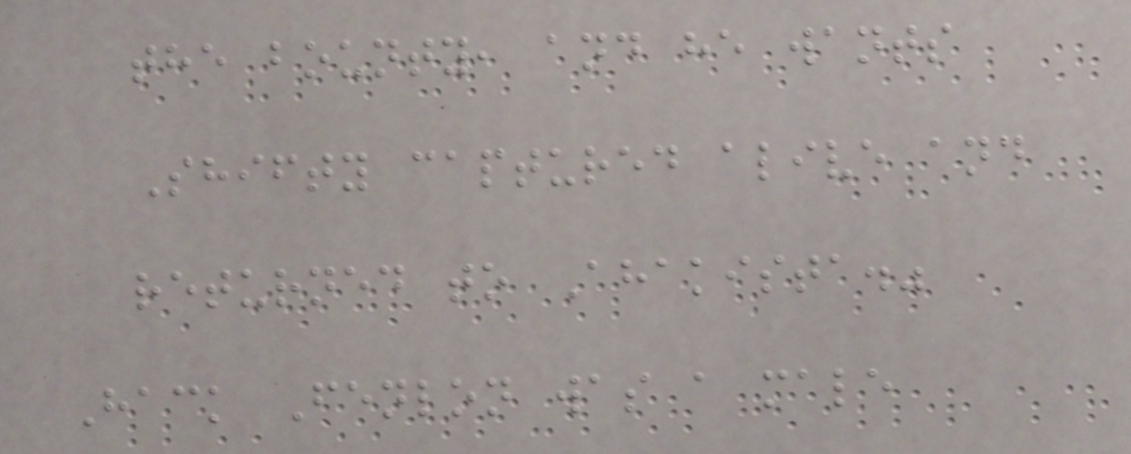the bounty, and he wants
Shifty captured alive and
returned to Ahakista."
Hack Fenlon was a male
